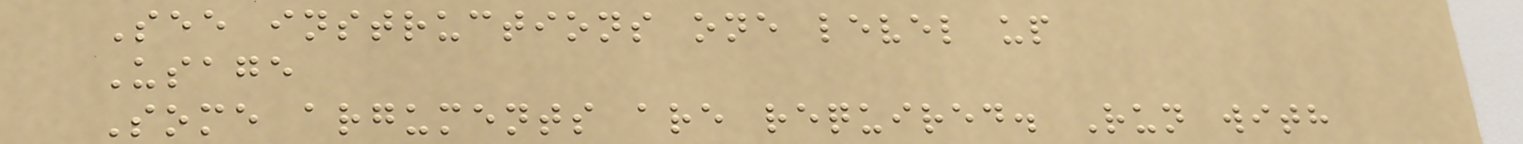See instructions one level up
Usage
Some arguments are required. Run with
